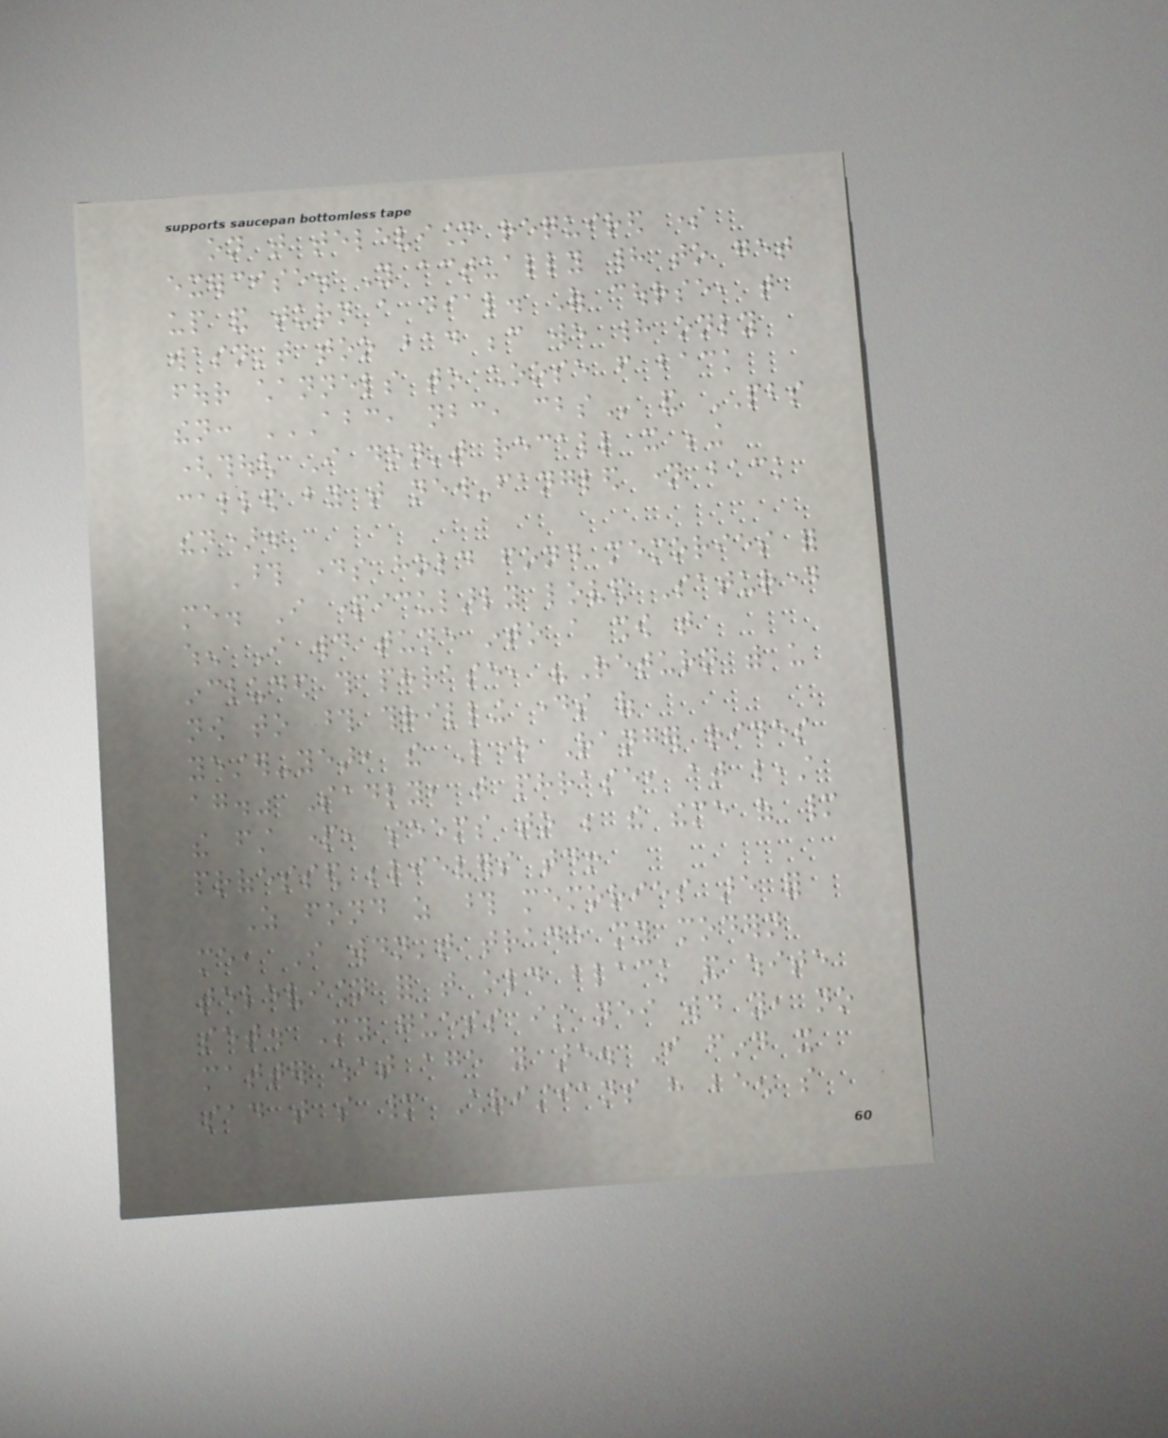on that television required some
exercise. You actually had to get
up and turn a dial. Of course, that
wasn't too bad because we had only
four channels to choose from back
then: ABC, NBC, CBS and PBS
(though I don't recall it being
called by that new-fangled name back
then).
Those days hold fond memories for
me. I particularly loved Saturday
when I would tune into a show that
included this phrase, "Return with us
now to those thrilling days of
yester-year, the Lone Ranger rides
again." Sadly, that phrase, at least
the first part, seems to be the theme of many
professed believers today!
As fond as those memories are for
me, I wouldn't trade my modern
television for that old black and white
set. My guess is neither would you, no
matter what age you are. I find it
sad that so many Christians have been so
